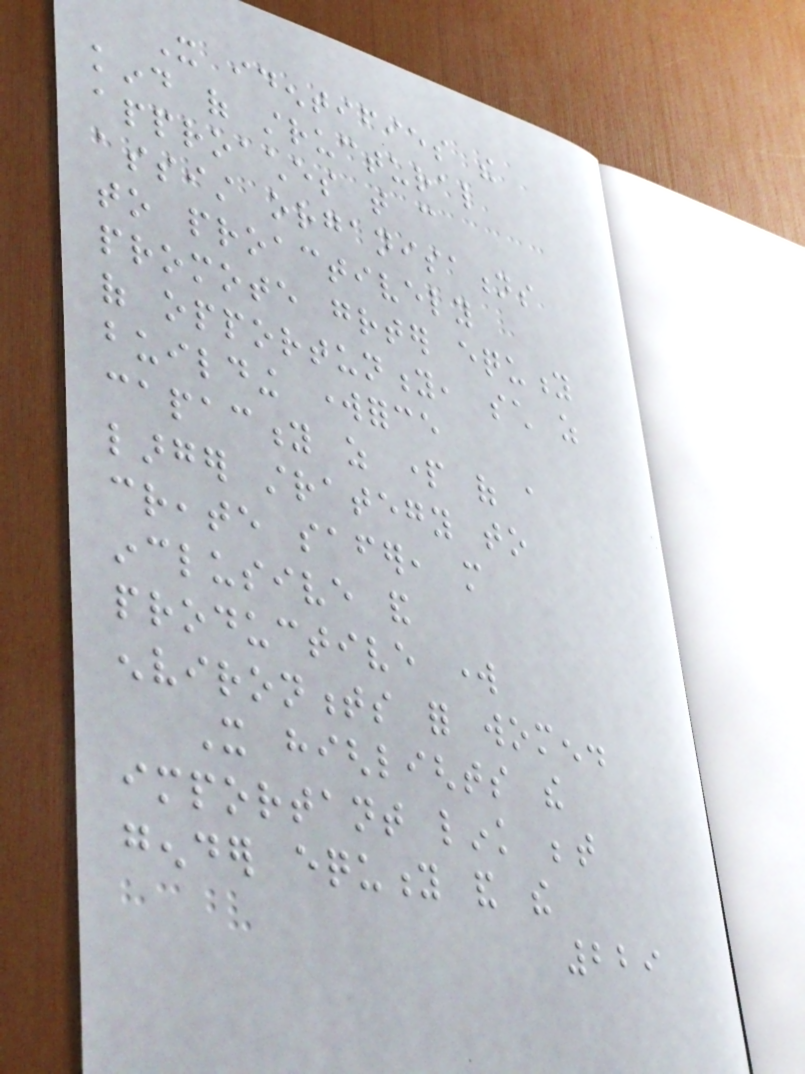It identifies the
kind of structural
approaches that can
assist organisations
to proactively
promote greater equity
of opportunity, such as
building workforce
capacity as part of a
larger strategy to
create safer, more
inclusive and
productive work
environments for women.
It highlights the
important link between
gender equity and the
229
